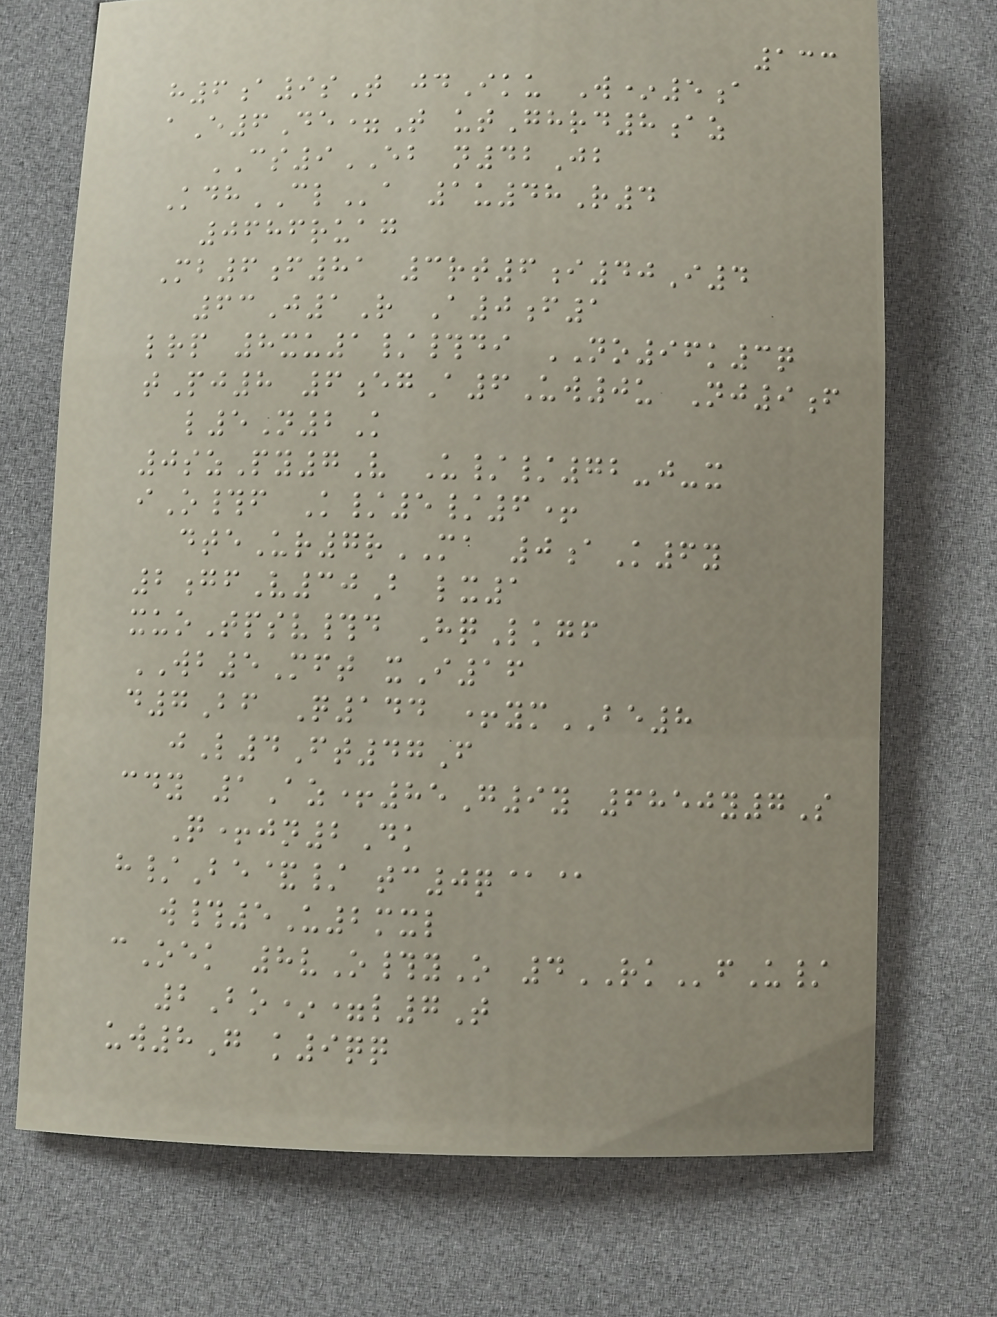133
h6a9sT jdIku W*5a
aE6De=T utGhrd8az
CS9EB n42Jb
KdhCLa 1u48R4
0686ruag
Mb6f81 3rt6i40I4
63J1R A0f1
lrp 8xu1/#di NO96k3q
tPj8 6egA6Uw0u Nj9f
l5N2K
0szPy7V U//72-j-x
iO#f K/5/6+
dteUr7rMA 0aK6y
2gfV30B lx1
xuoTpsv#d HqLkgf
WB5Mft xI16
d7Bf Q144 +ymBE8
jL4Ft47F
cdy 1Az+85G9y 6850y7S
Q+jn2Dk
h/Be&/ tc0q@@
w#5U2mxl
cOek 8vO#yO 4RKfU/
2Bo*=l7T
uw8G k9qq
